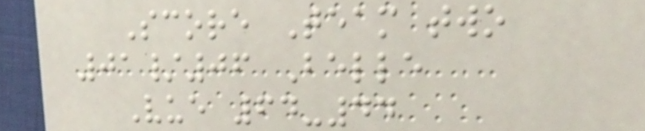Score Team two
01/06 Belle
Vue 64-44
